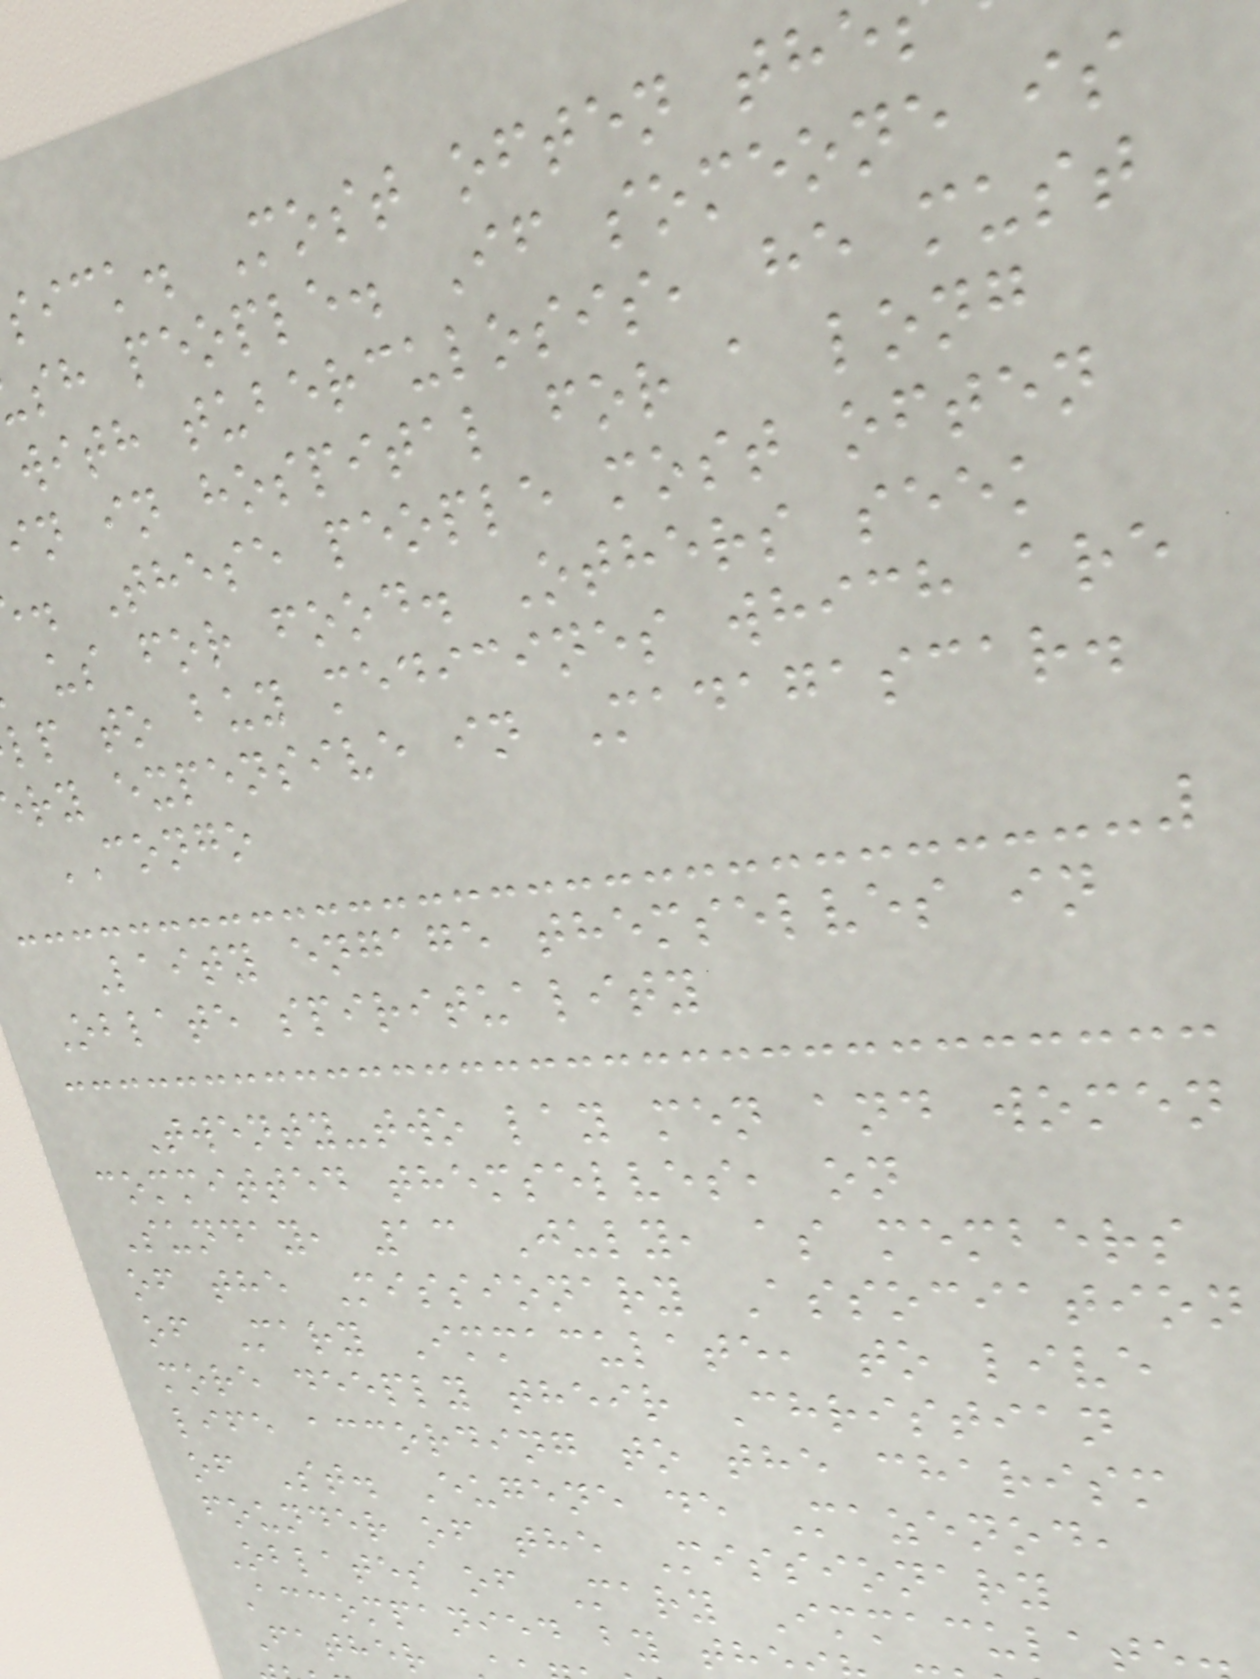sick. Most often the
sh people. If someone is
with tuberculosis, he must
in in hospital for a long
. These people most often
us for food. Others seek
lp to buy medicines which are
ry expensive in Madagascar.
CONGO
Laity engage themselves in
Oblate spirituality
Twenty-two lay men and women
committed themselves, on
Sunday, 13 July, as members
of the Missionary Association
of Mary Immaculate, to live
more deeply their Christian
life according to the charism
of St. Eugene de Mazenod,
founder of the Missionary
Oblates of Mary Immaculat
Accompanied by th
Father
